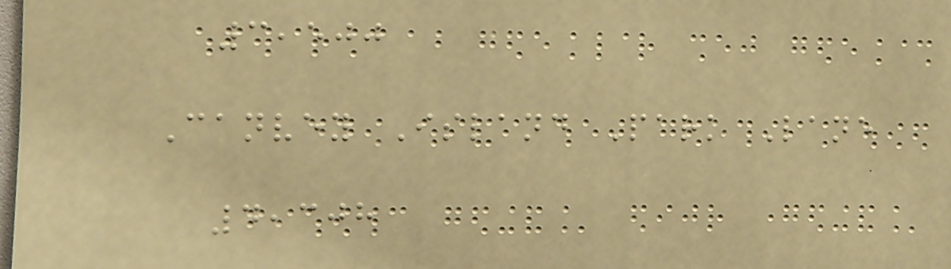3,500
Canvey Island Park Lane
4,308
